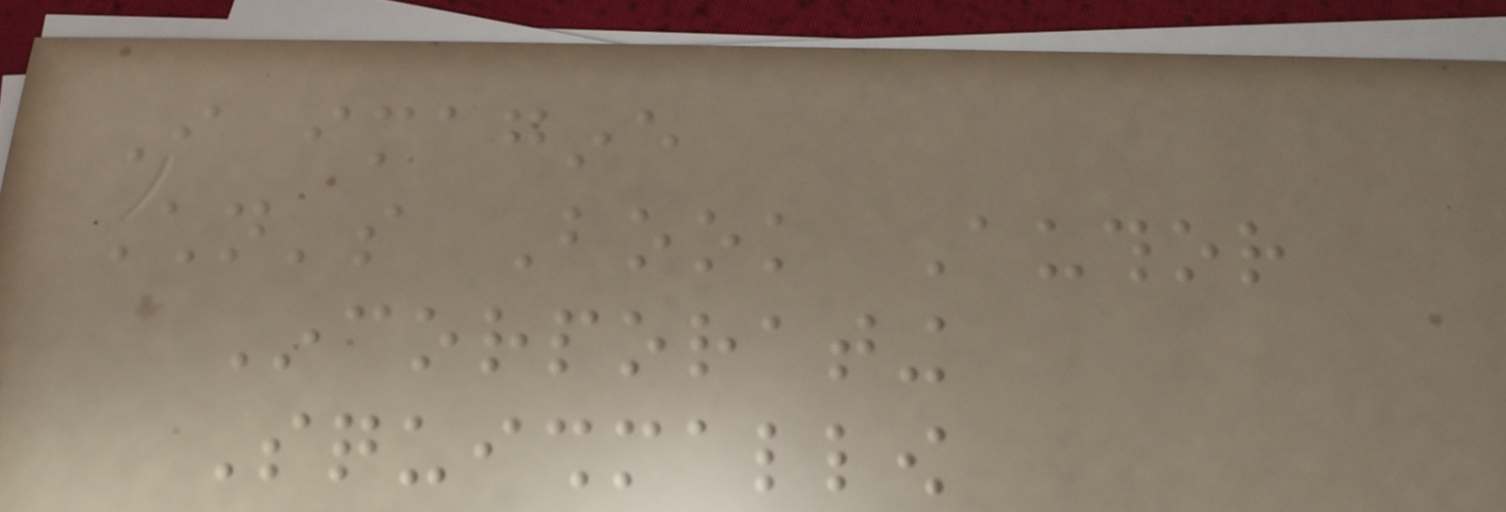I imagine
Children's Book Author
Incorporating
Squishmallow
